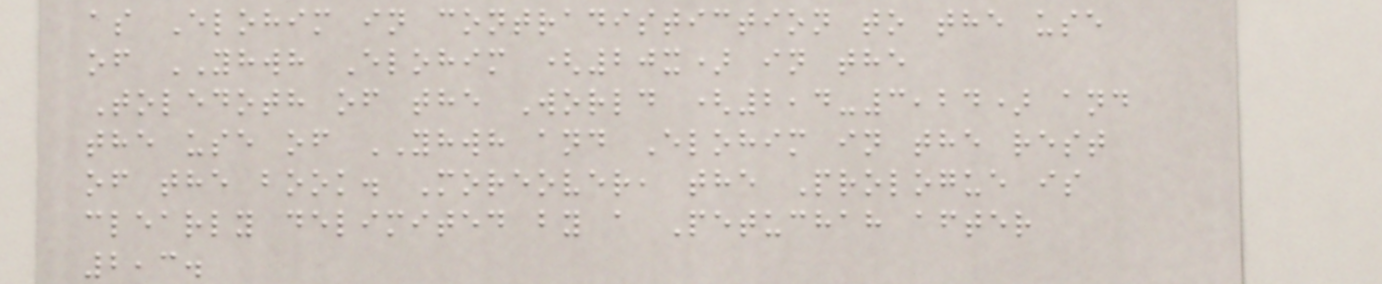as Elohim in contradistiction to the use
of YHWH Elohim (20x) in the
Toledoth of the World (2,4-3,24) and
the use of YHWH and Elohim in the rest
of the book. Moreover, the Prologue is
clearly delimited by a Petuchah after
2,3.
